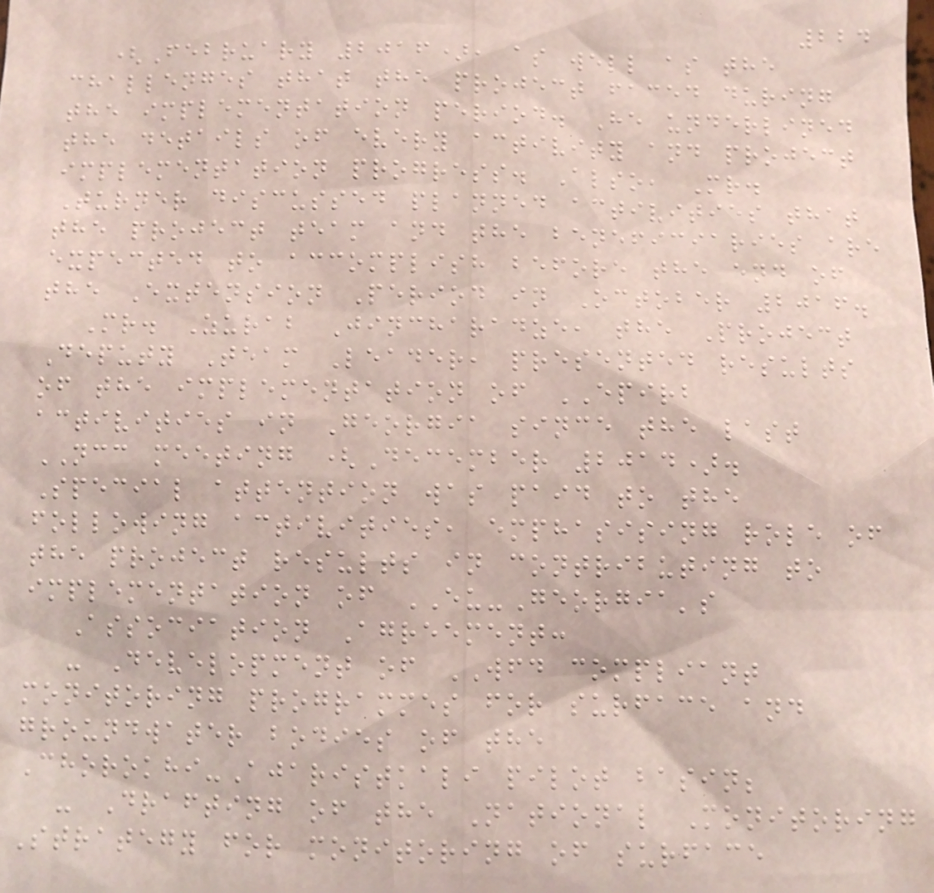224
(February 2016), as well as the
challenges that the project faced during
the implementation period. He underlined
the details of every activity and project
implementation progress. Also, Mr.
Turner discussed planned activities that
the project team and the beneficiaries are
expected to accomplish before the end of
the Extension Period in October 2016.
Mr. Zurab Jincharadze, the Project
Deputy Team Leader, presented results
of the implementation of EPIRB
activities in Georgia since the last
NCC meeting (December 2014).
Special attention was paid to the
following activities, emphasising role of
the project results in contributing to
implementation of EU-Georgia's
Association Agreement:
- Development of WFD compliant
monitoring programmes for surface and
groundwater bodies of the
Chorokhi-Ajaristkali pilot basin;
- Drafting of the National Monitoring
Strategy for monitoring of surface
